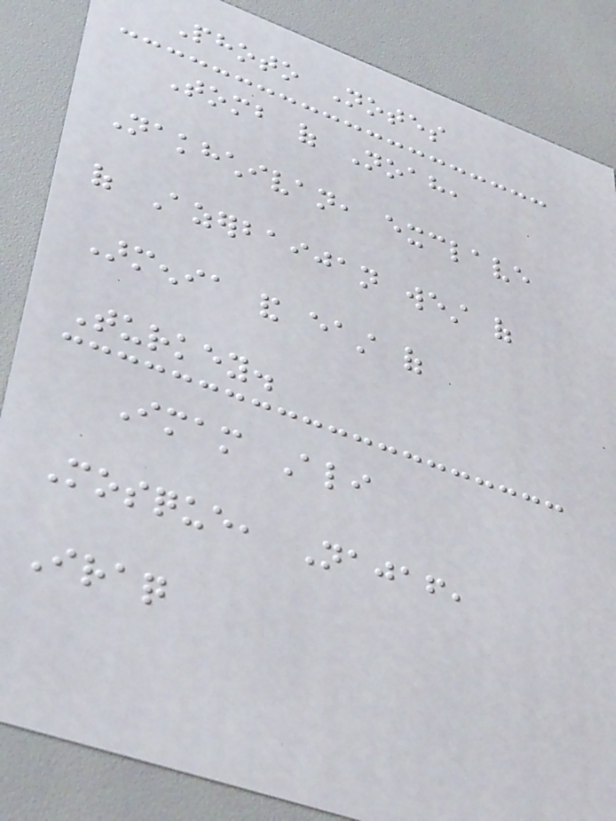Photo Notes
Tomb of Noah,
Nakhchivan, exclave
of Azerbaijan west of
Armenia and east of
Turkey.
Imam Ali
Mosque, Najaf,
Iraq
